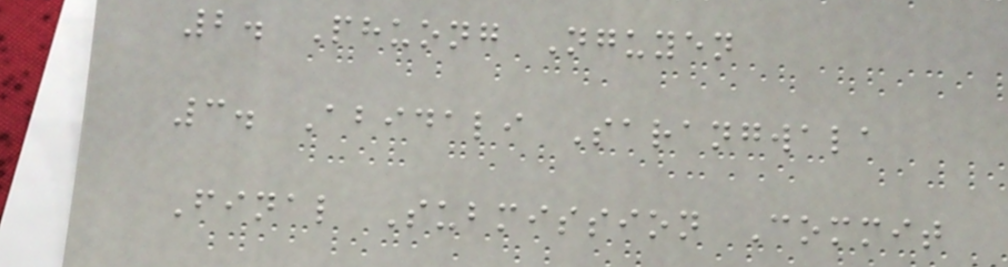2. Phuong Nguyen
3. Abidali Sarangwala
Final Submission Commit
